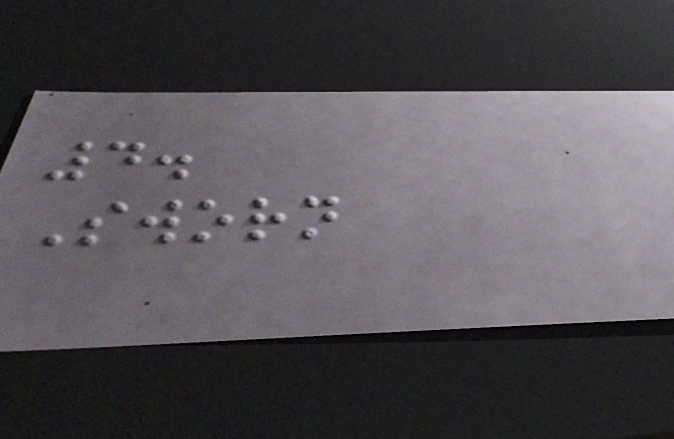4.
Sworn
